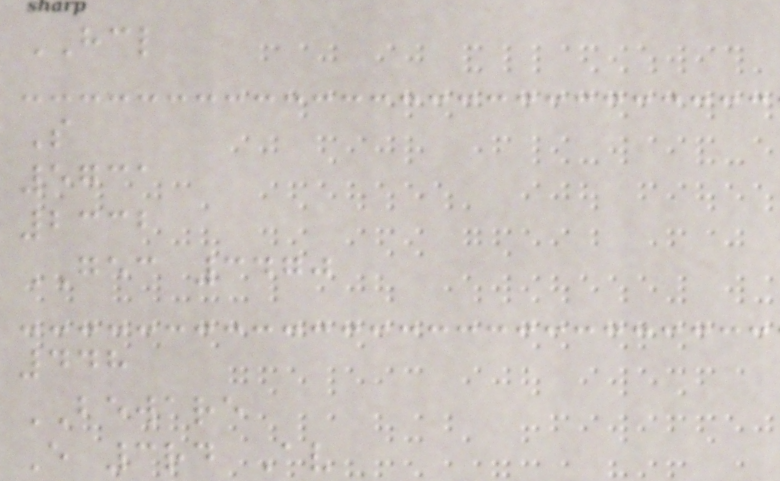HCL
S
5731
2332
GEC 3470
448
BEWARE
E 3rd Av
